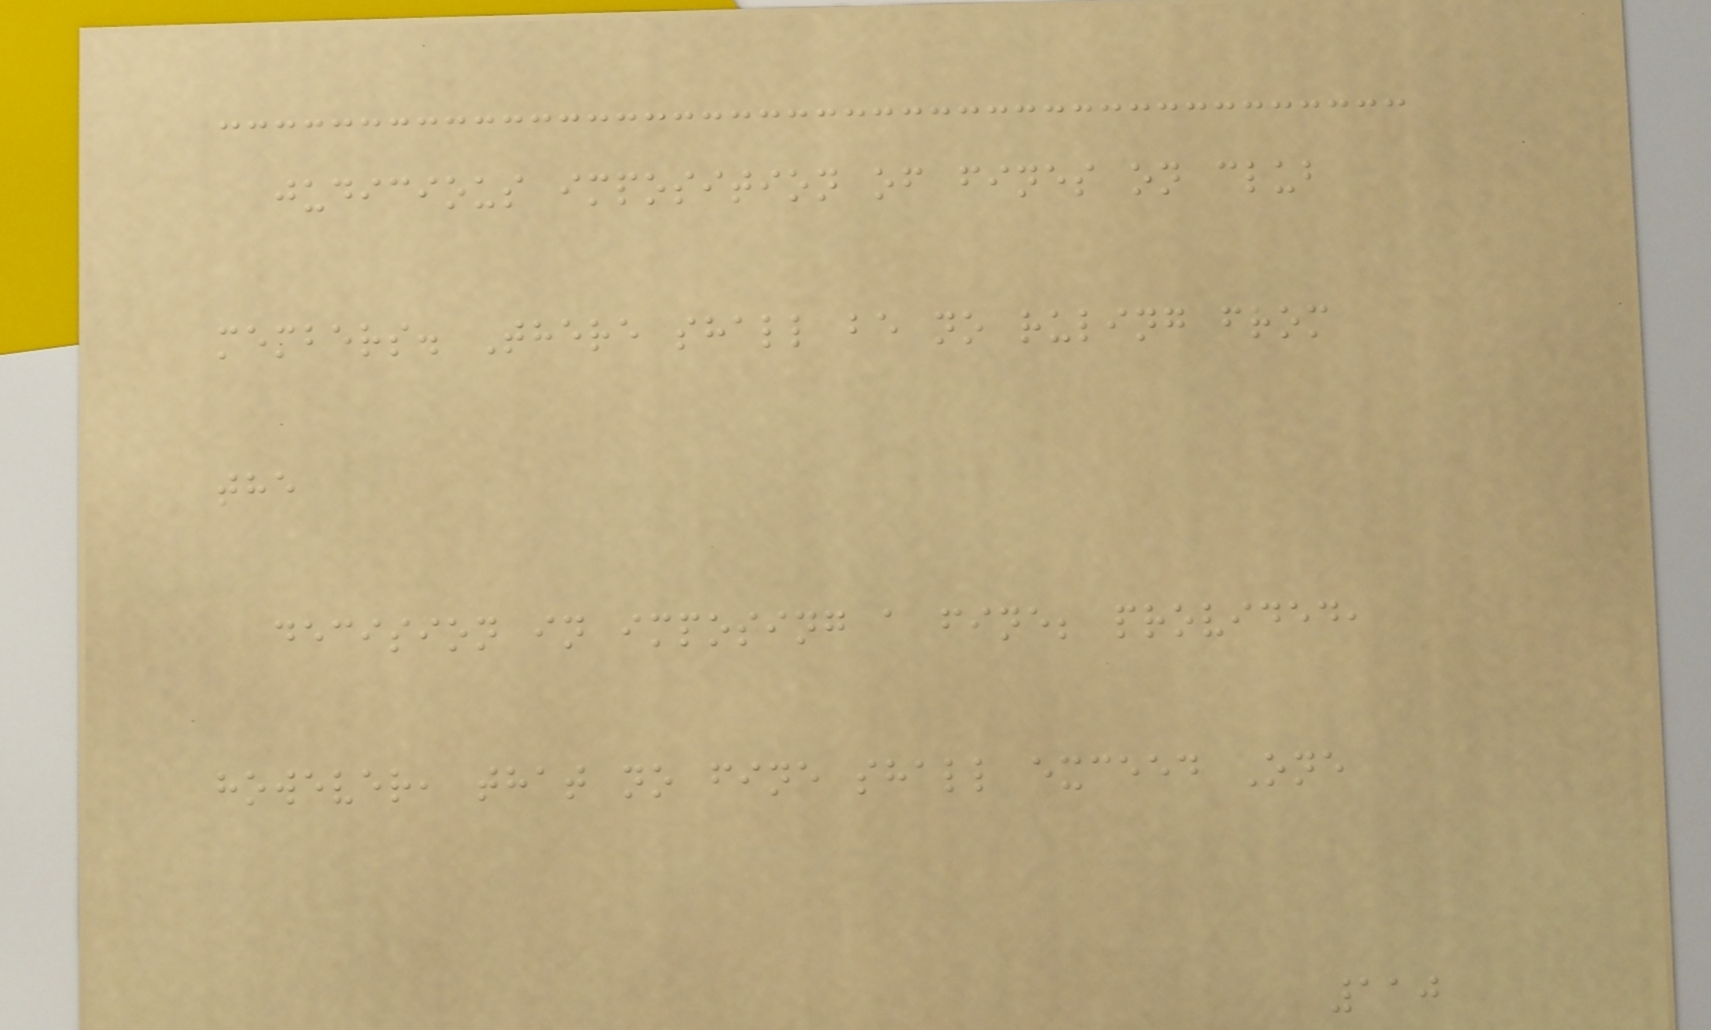judicious imposition of fines on club
members. There shall be no ruling from
the
decision in imposing a fine; provided,
however, that no fine shall exceed One
110
